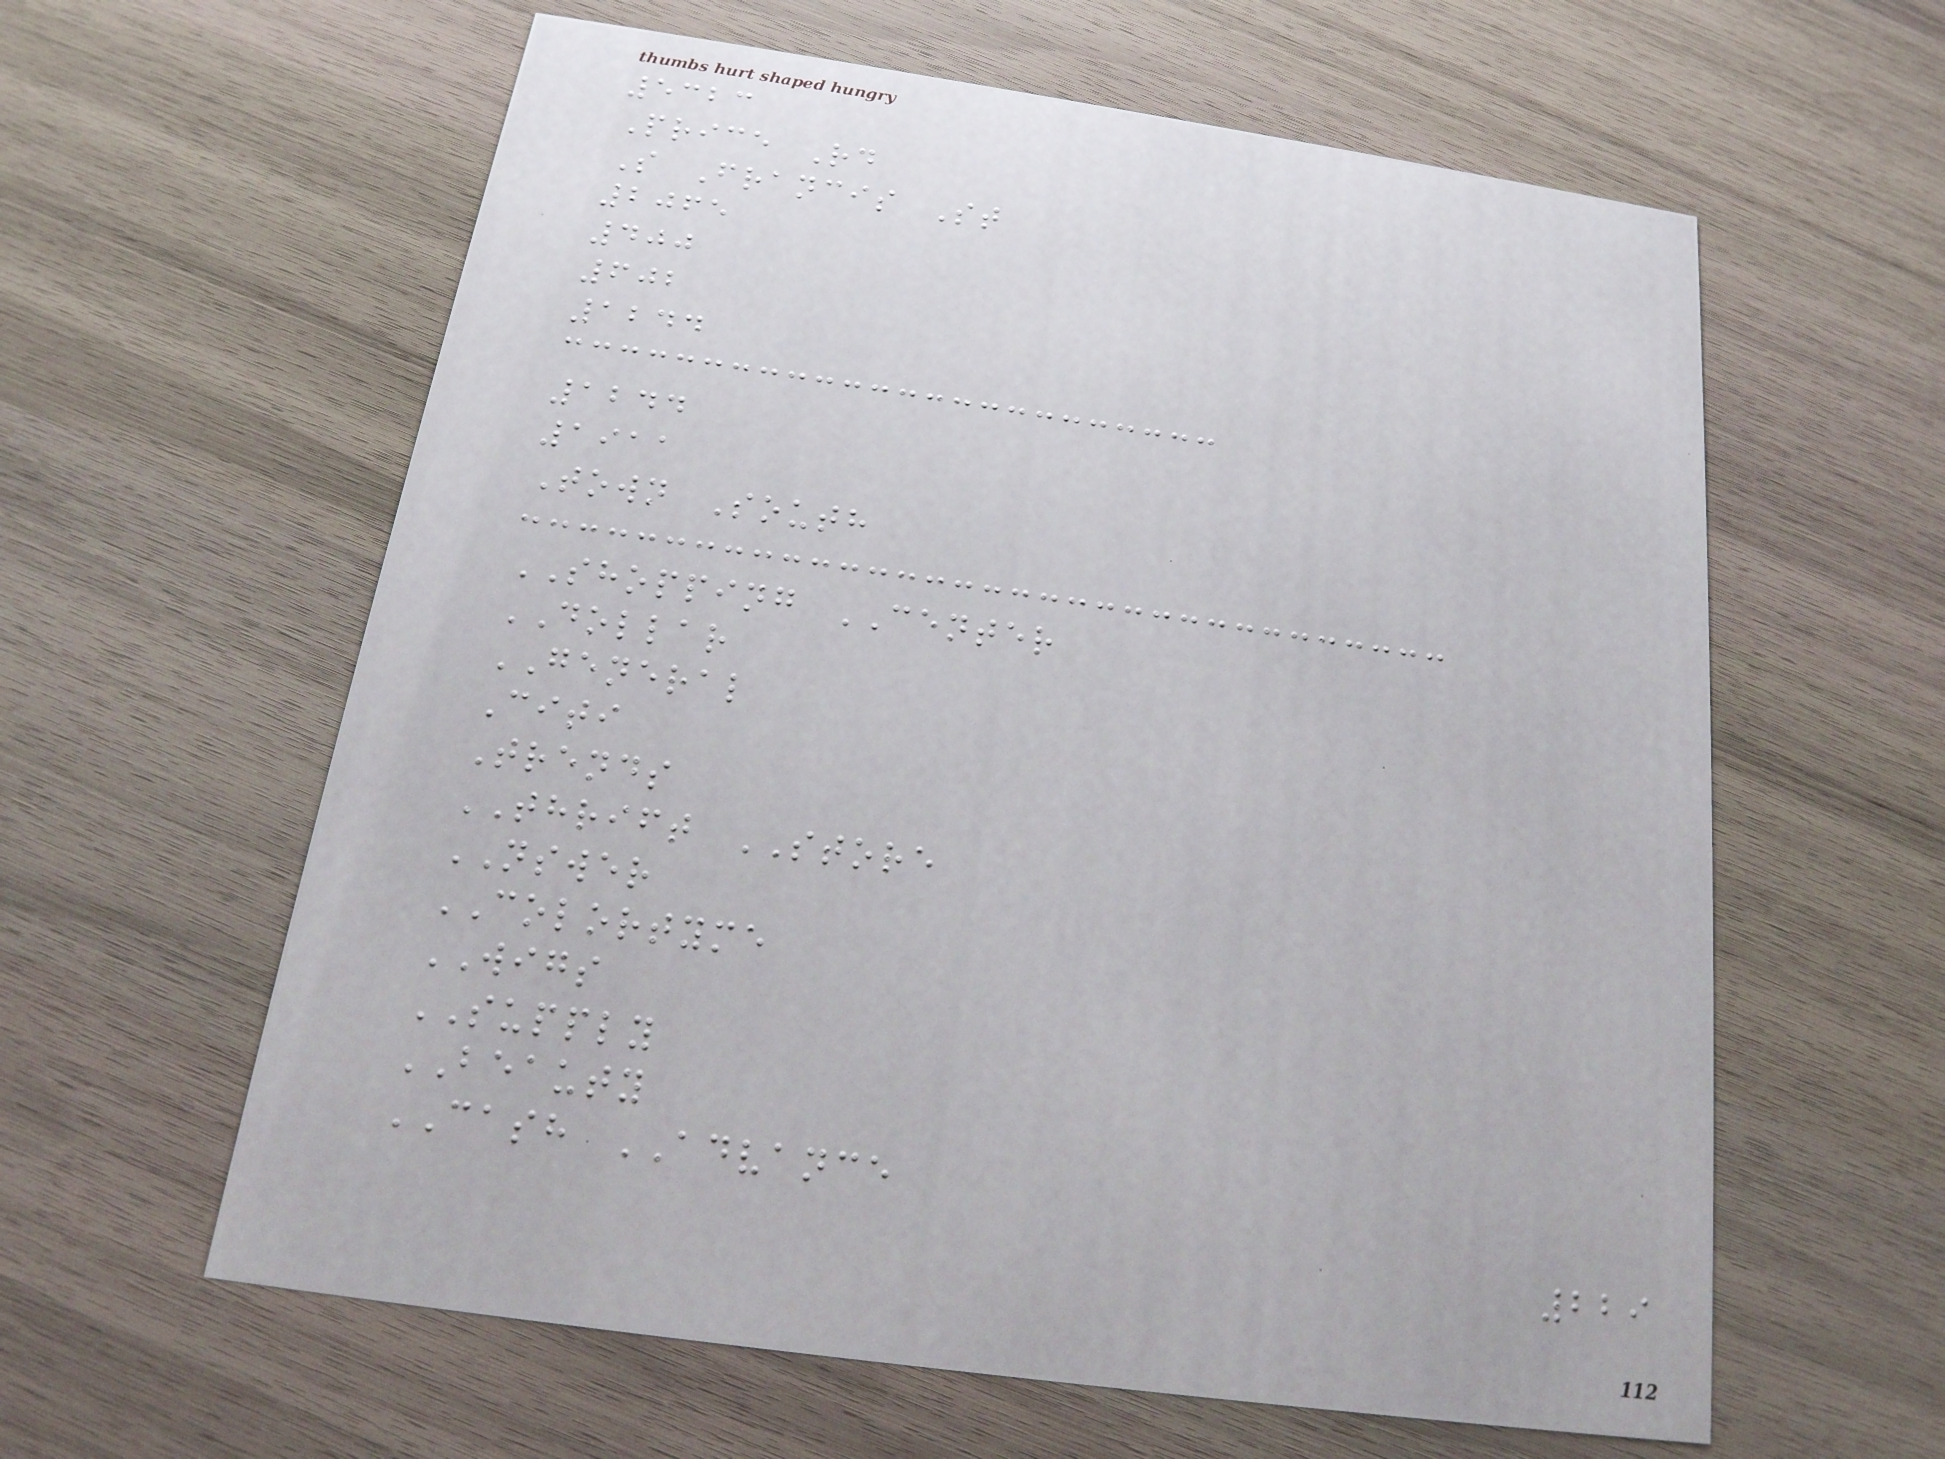5323
Price Rd
S Francis St
2065
400
602
1244
1244
1911
Town South
SHOPPING CENTER
DOLLAR
GENERAL
Citi
Trends
THRIFT STORE
NSWER
COLORTYME
WIGS
SUPPLY
BEAUTY
CASH ADVANCE
229
